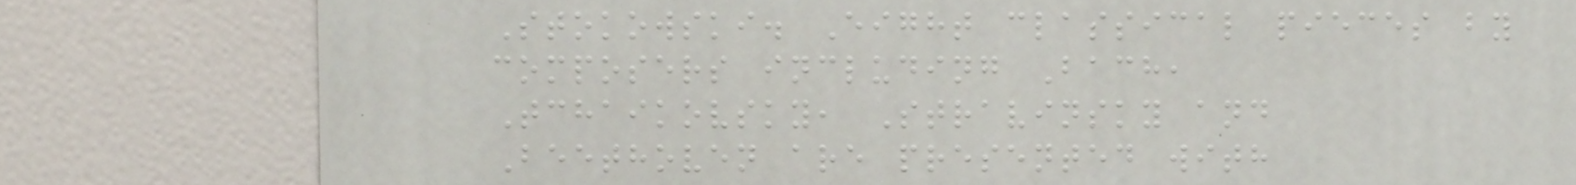Stokowski. Eight classical pieces by
composers including Bach,
Tchaikovsky, Stravinsky and
Beethoven are presented with
